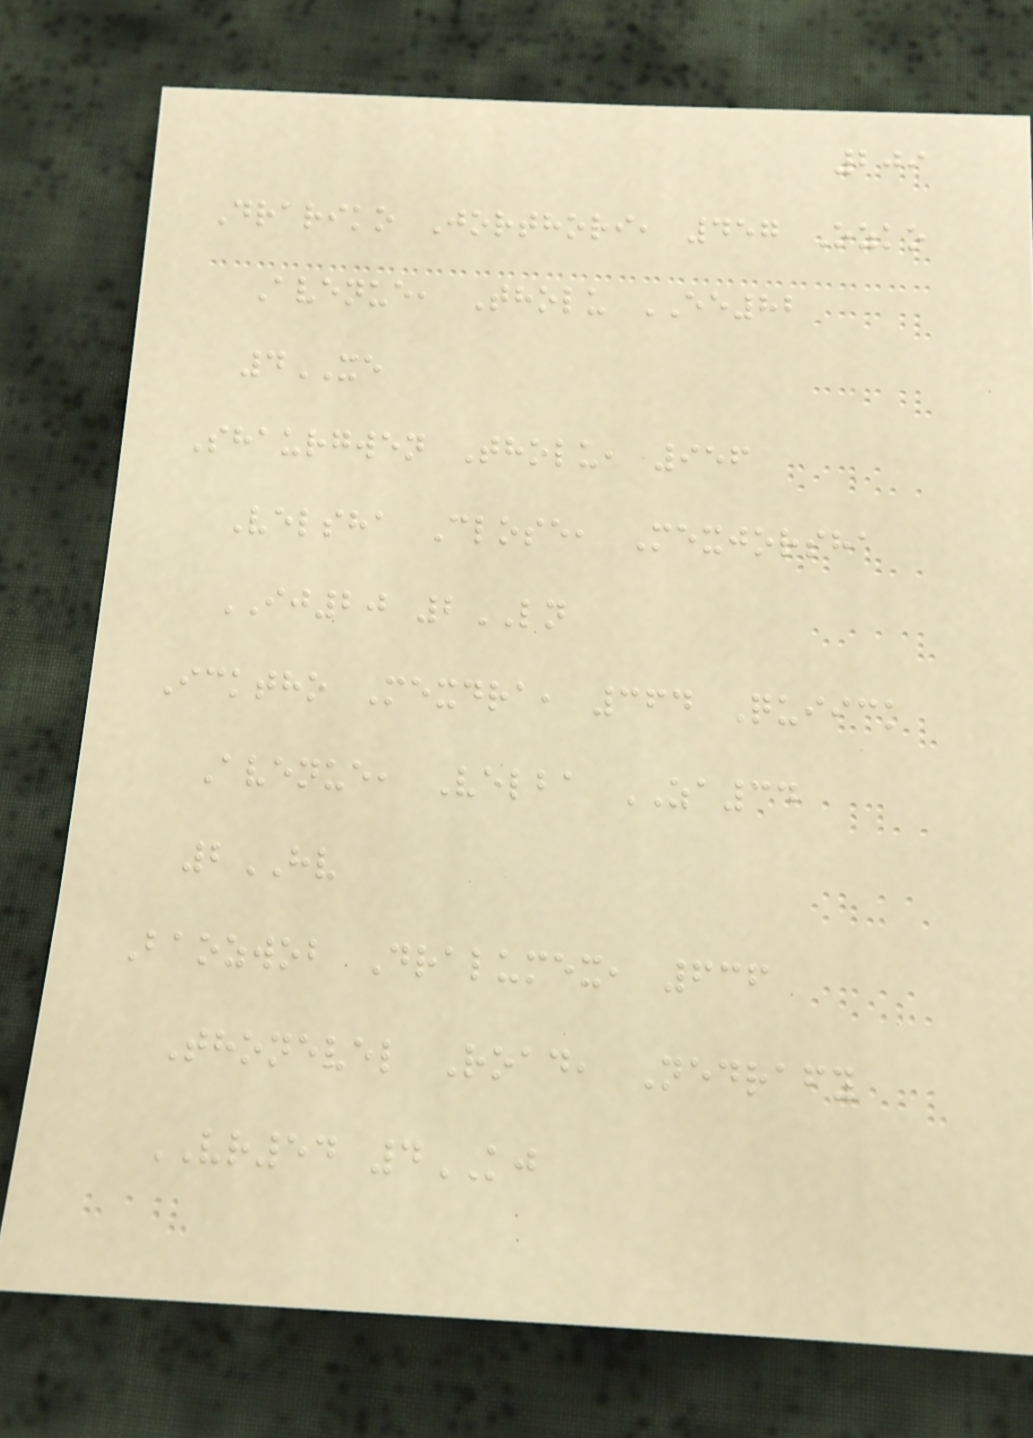209
Drariko Jorthori, 457 Ozko
Avenue, Tholu EE82
4XE
Shaurgwen Tholu, 956
Velsha Close, Mexjorsha
IJ20 2LN
Icktho Mexdra, 364 Quiick
Avenue, Velba ZA34
2HV
Baozwob Dralumex, 636
Thonevel Road, Nedrafy
VR54 4KJ
